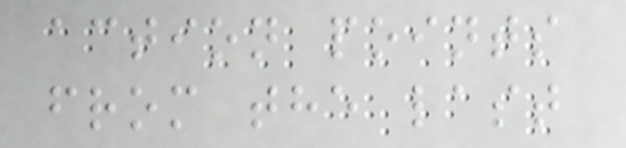action points
from the last
